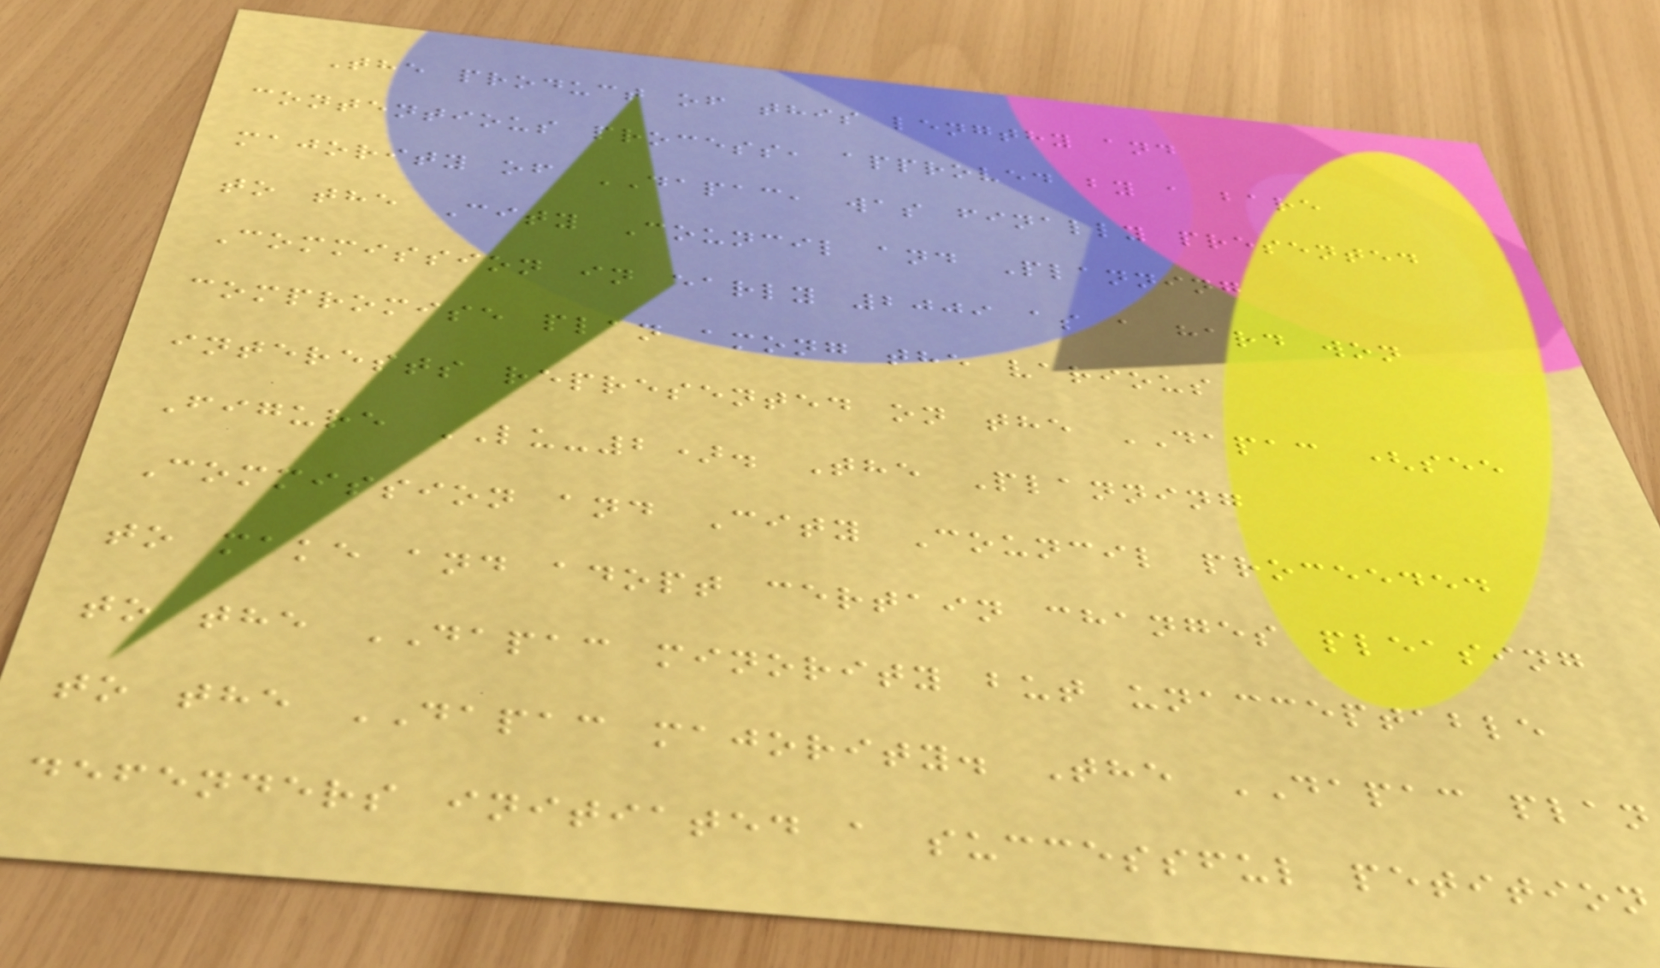The product of this lengthy and
contentious process, approved by a bare
majority of DAPAC, was finally presented
to the City Council and Planning
Commission in early 2009 as a hard won
compromise plan among the various
interests represented on the DAPAC (see
Figure LU-2). The Planning
Commission and City Council proceeded
to make and adopt certain changes pleasing
to the DAPAC minority but unacceptable
to the DAPAC majority. The DAPAC plan
defenders initiated a successful petition
